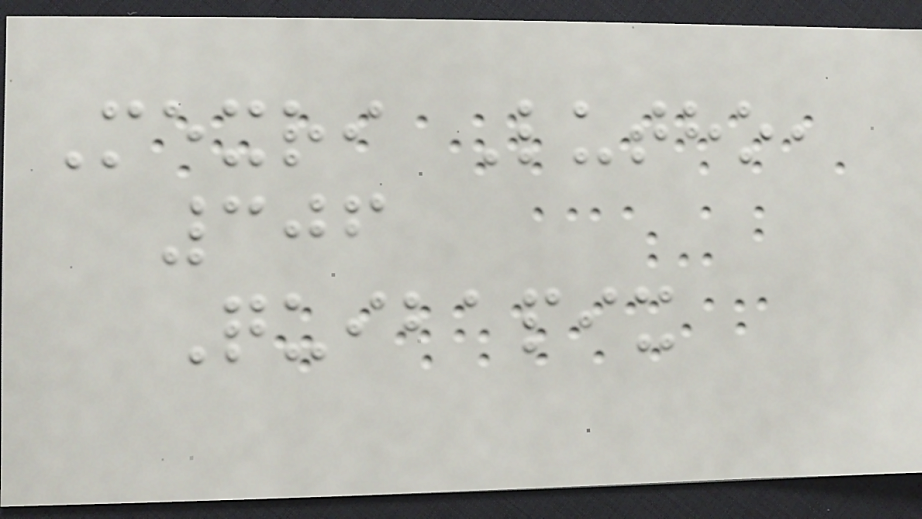Mexri Lutho,
306
Quibapix
